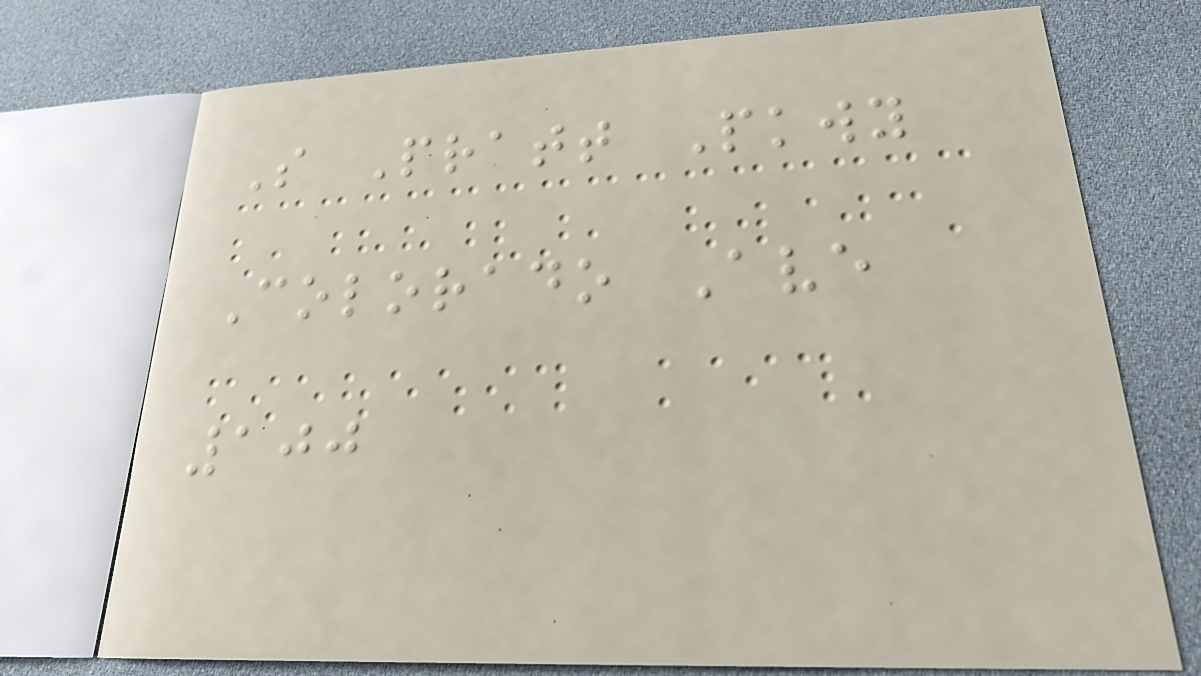S Pratt Pkwy
Colorado Ave
100
